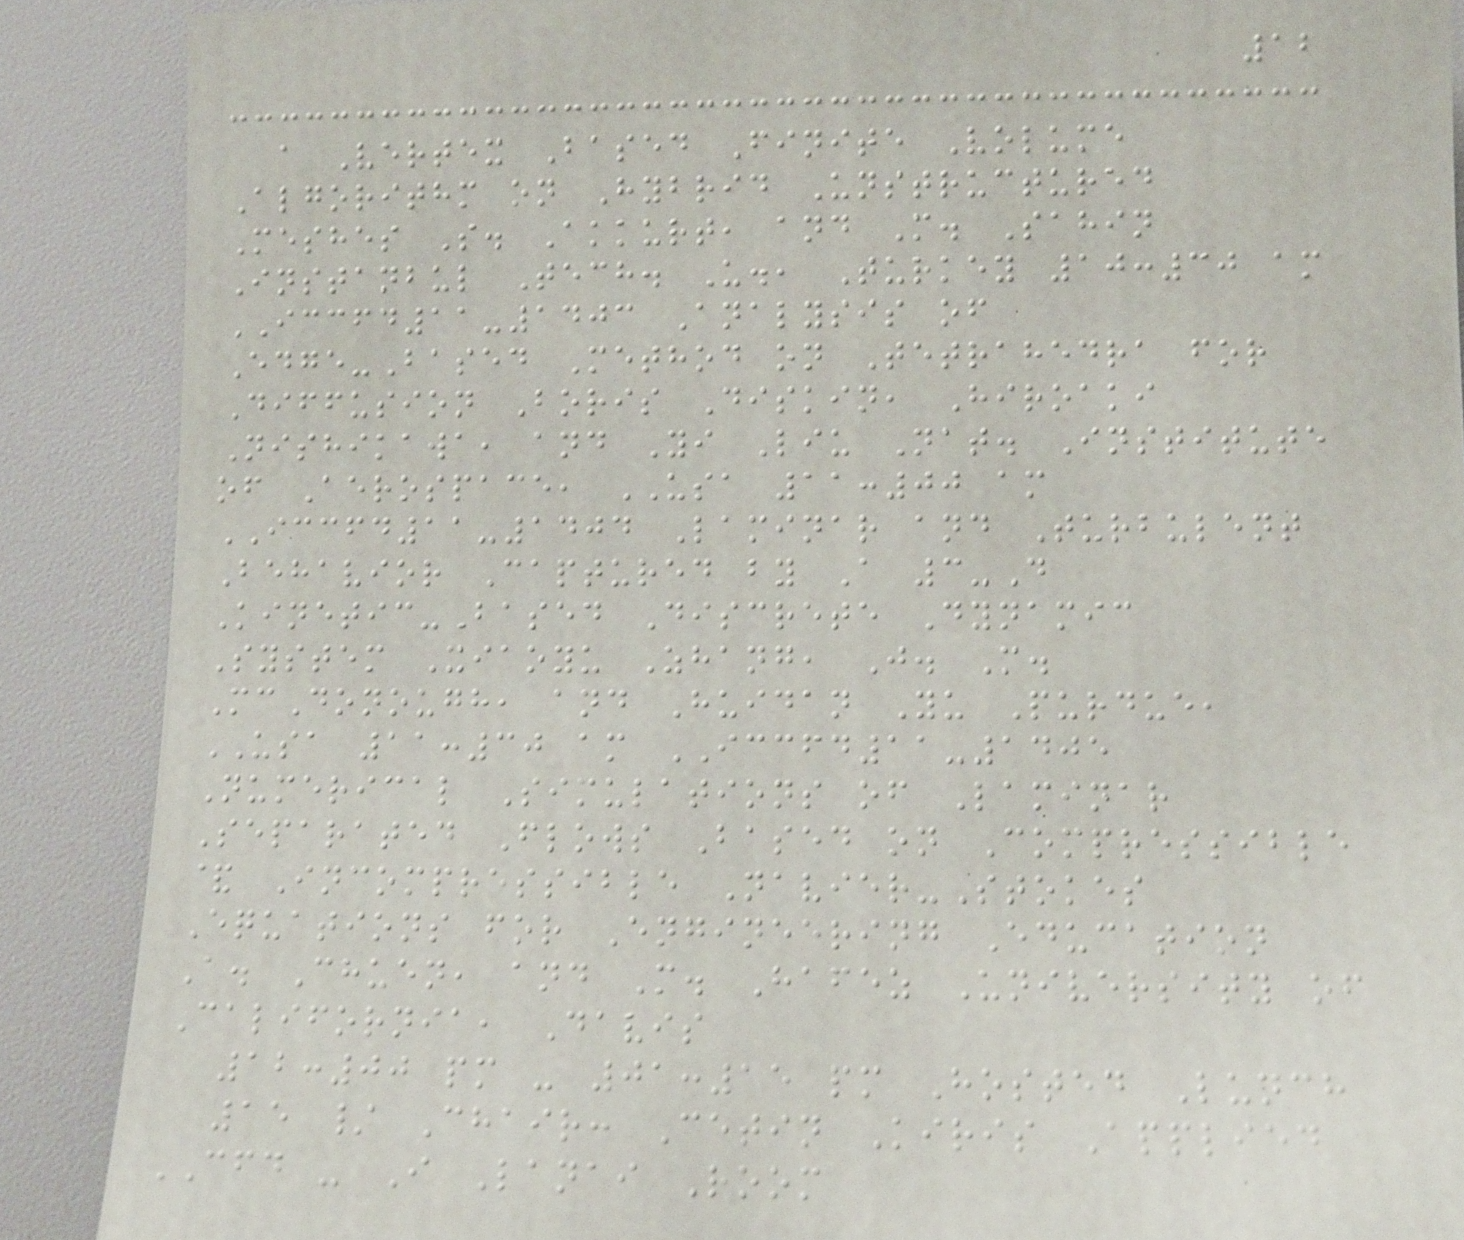12
a Vertex Based Finite Volume
Algorithm on Hybrid Unstructured
Meshes S. Akkurt, and M. Sahin
Instanbul Tech. U., Turkey 10:30 am
ICCFD11-1403 Analysis of
Edge-Based Method on Tetrahedra for
Diffusion Boris Diskin, Hiroaki
Nishikawa, and Yi Liu Nat. Institute
of Aerospace, USA 11:00 am
ICCFD11-1404 Laminar and Turbulent
Behavior Captured by A 3-D
Kinetic-Based Discrete Dynamic
System Xiaoyu Zhang, J. M.
McDonough, and Huidan Yu Purdue,
USA 11:30 am ICCFD11-1405
Numerical Simulations of Laminar
Separated Flows Based on Compressible
& Incompressible Navier-Stokes
Equations for Engineering Education
A. Chuen, and M. Hafez University of
California, Davis
12:00 pm - 01:15 pm Hosted Lunch
15 / Chair: Cetin Kiris Applied
CFD - I Lanai Room
